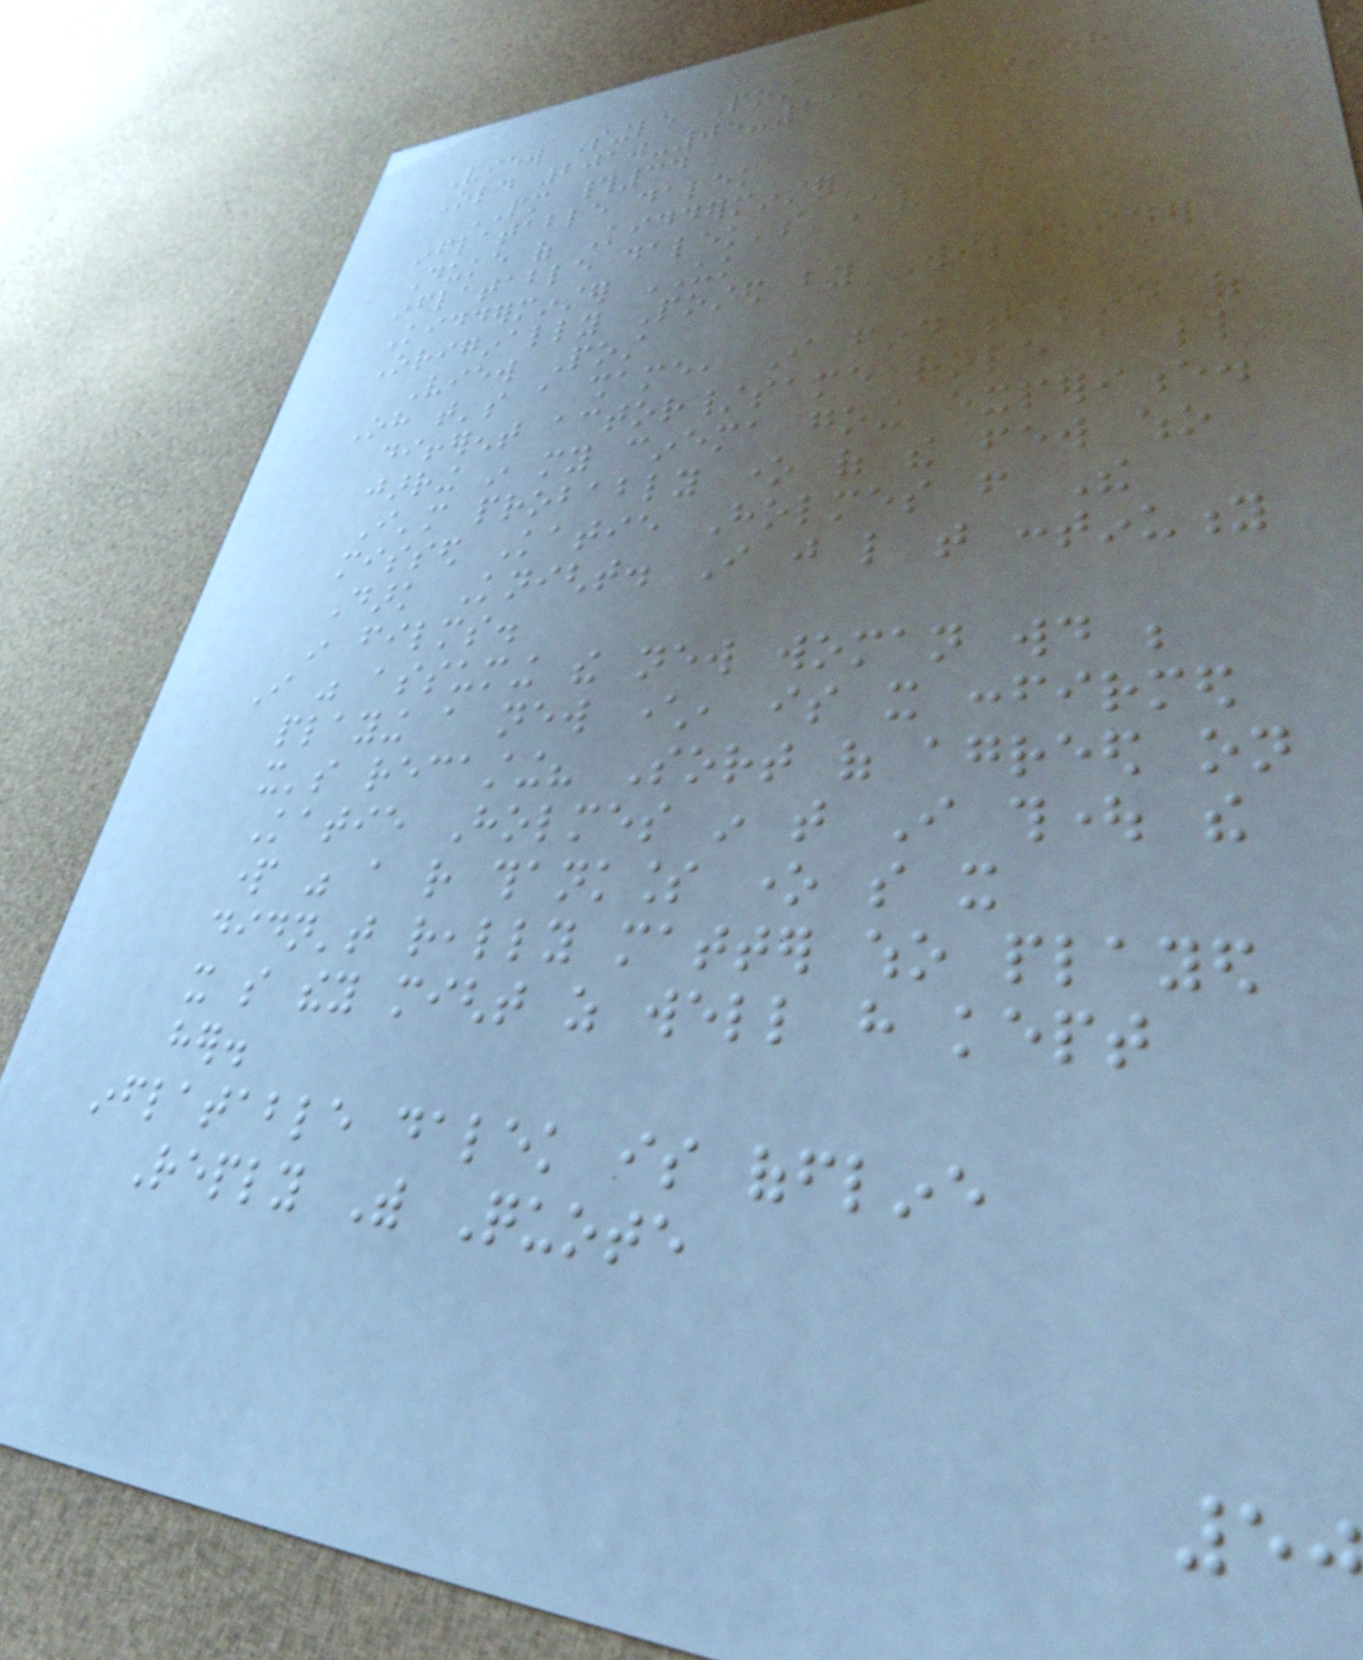View Single Post
Old 2010-05-25, 06:58
PM #34
inflatable dalek
Duke of Kidderminster
inflatable dalek's Avatar
Kidderminster UK
Originally Posted by Wildrider
View Post
Oh that's a shame, I find that kind of
different actor/same role a little
jarring in my cinema going experience.
I'm probably one of the few who
missed Katie Holmes from The
Dark Knight. I just like that continuity
in films.
I was assuming the new woman would be
playing a new character, is it confirmed
it's recasting? Sort of agreed on
Katie Holmes in that I thought the
part was a rather thankless one so it
didn't really matter who played
it so they might as well have kept
her.
inflatable dalek is offline
Reply With Quote
50
